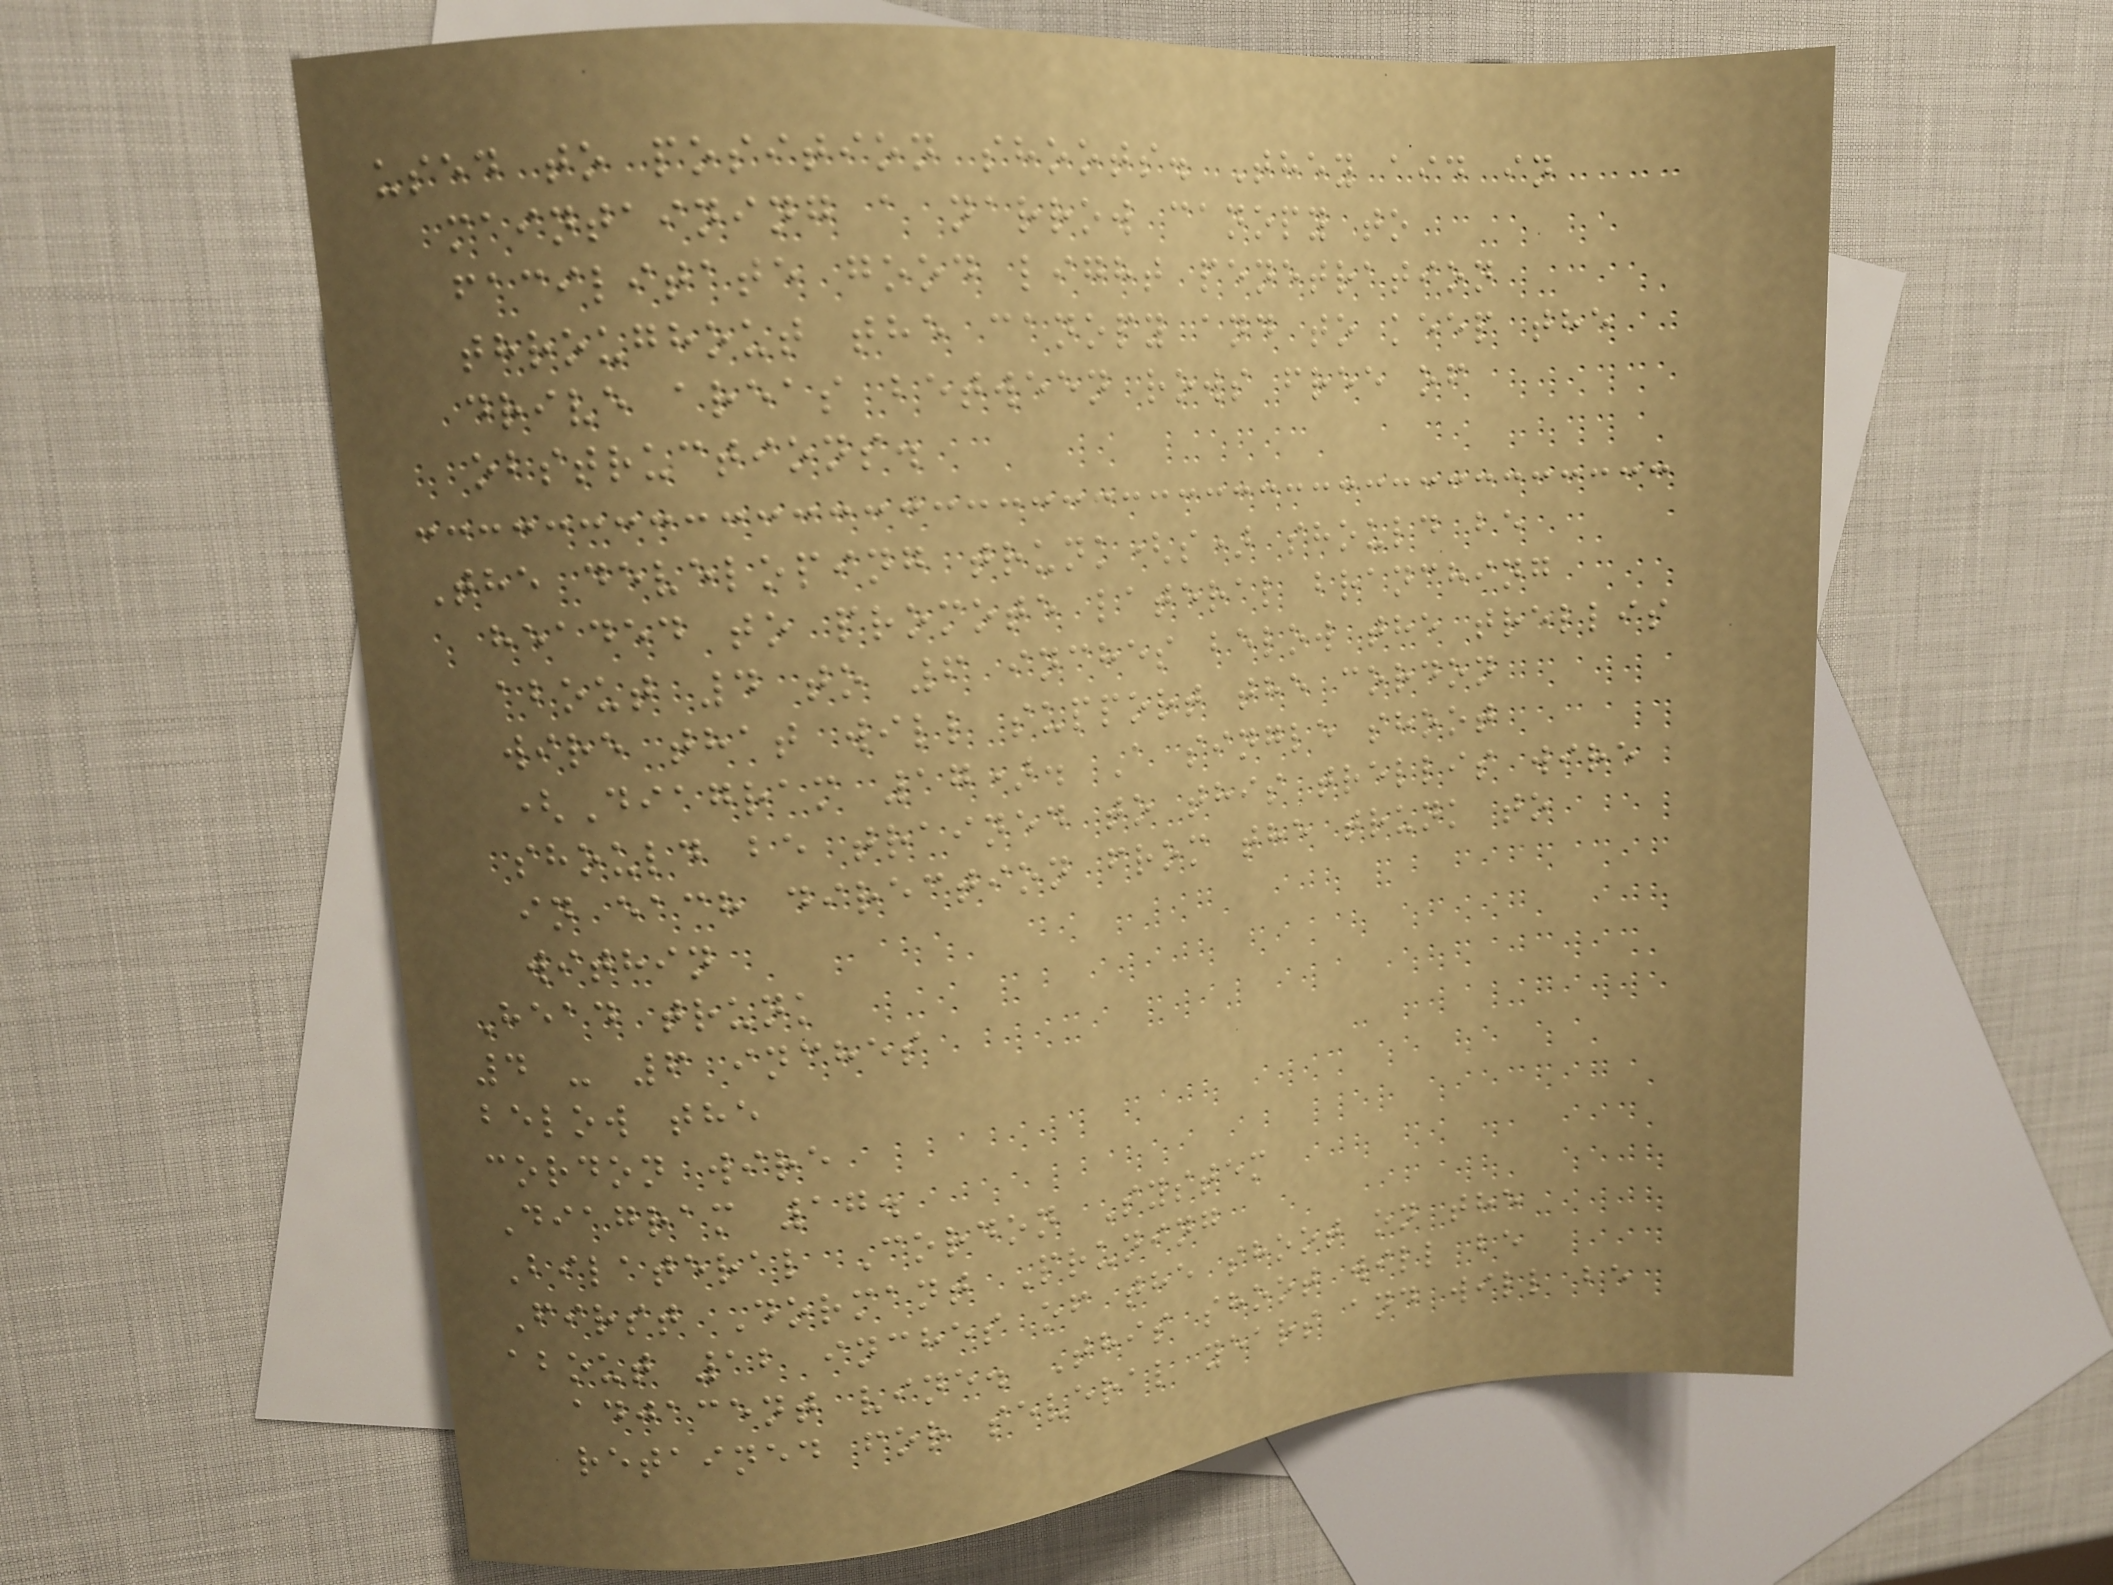used to position shoots. They aid in
maintaining a narrow canopy to
facilitate good light penetration
throughout the canopy and to keep the
drive areas between rows free of
obstructions.
The developing trunk(s) should be
headed to promote lateral branching
about 4 to 6 inches below the trellis
wire that will support the cordon
(Diagram 17). A single shoot
should be trained to this trellis wire
in each direction from the trunk to
within
Head trunk
4 - 6 inches
below the
cordon wire
Diagram 17.
Bilateral Cordon System
First Dormant Pruning
about 12 inches of the shoot on the
adjacent vine. This shoot will be
retained for several years and will be
